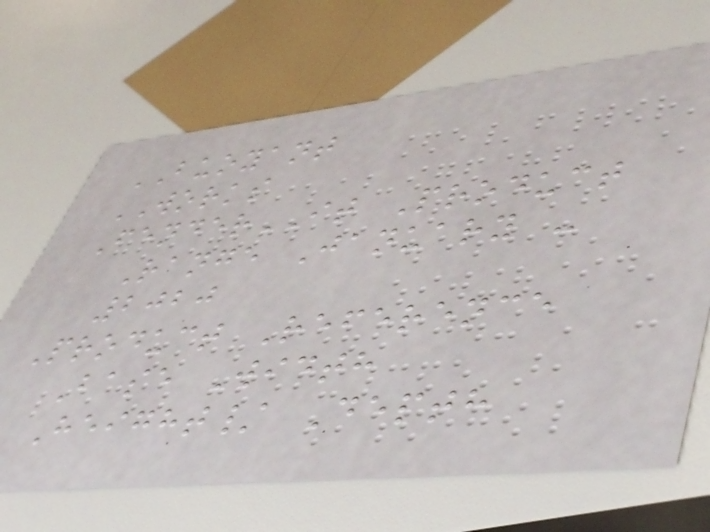BUOYANT
WORKS
FenderIT Product
Range January -
2020
Product Reference
Base Width
Height/ Depth
